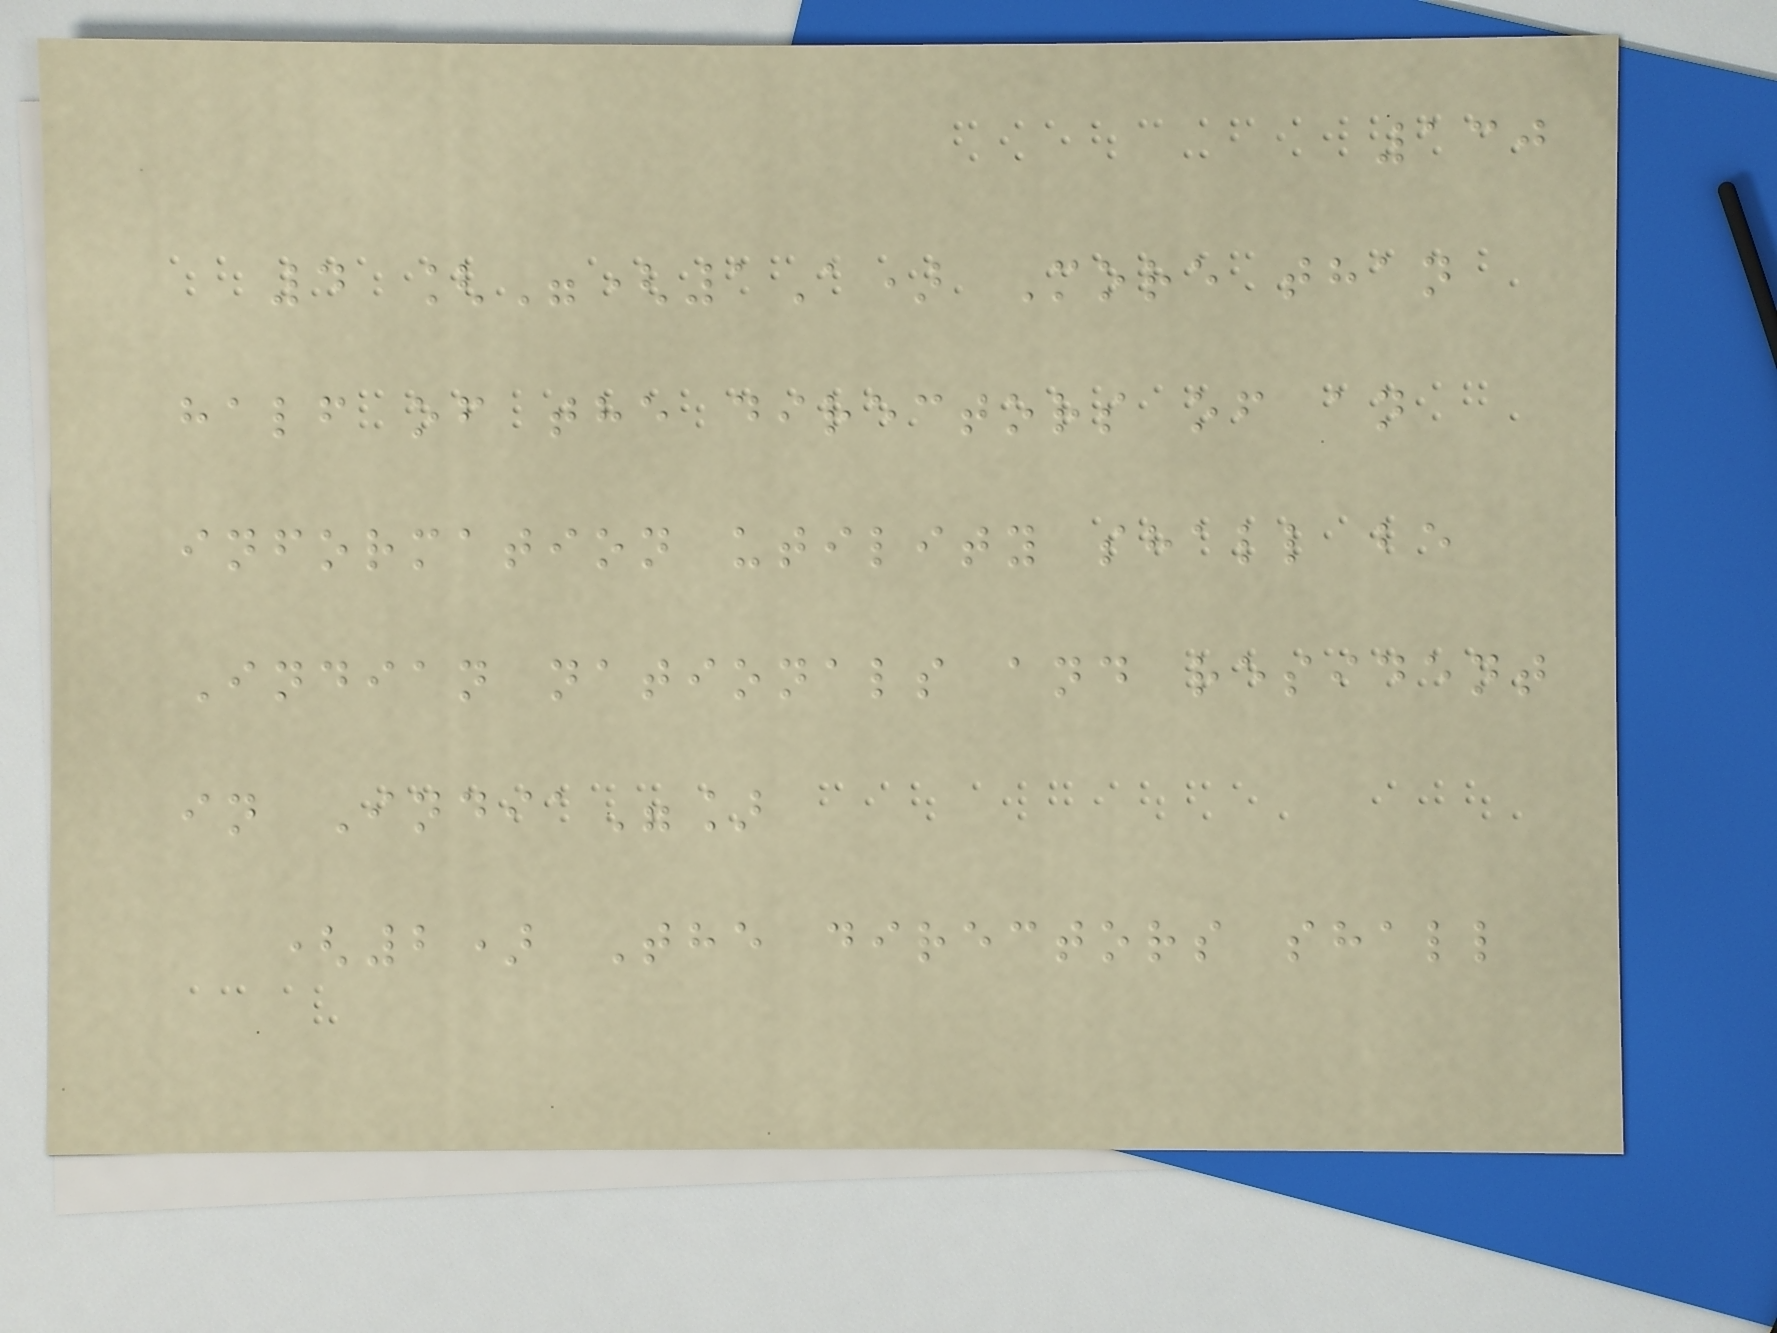130
4 ["(1A) More than
half of the directors of an
information utility shall be
Indian nationals and resident
in India"]
(2) The directors shall
